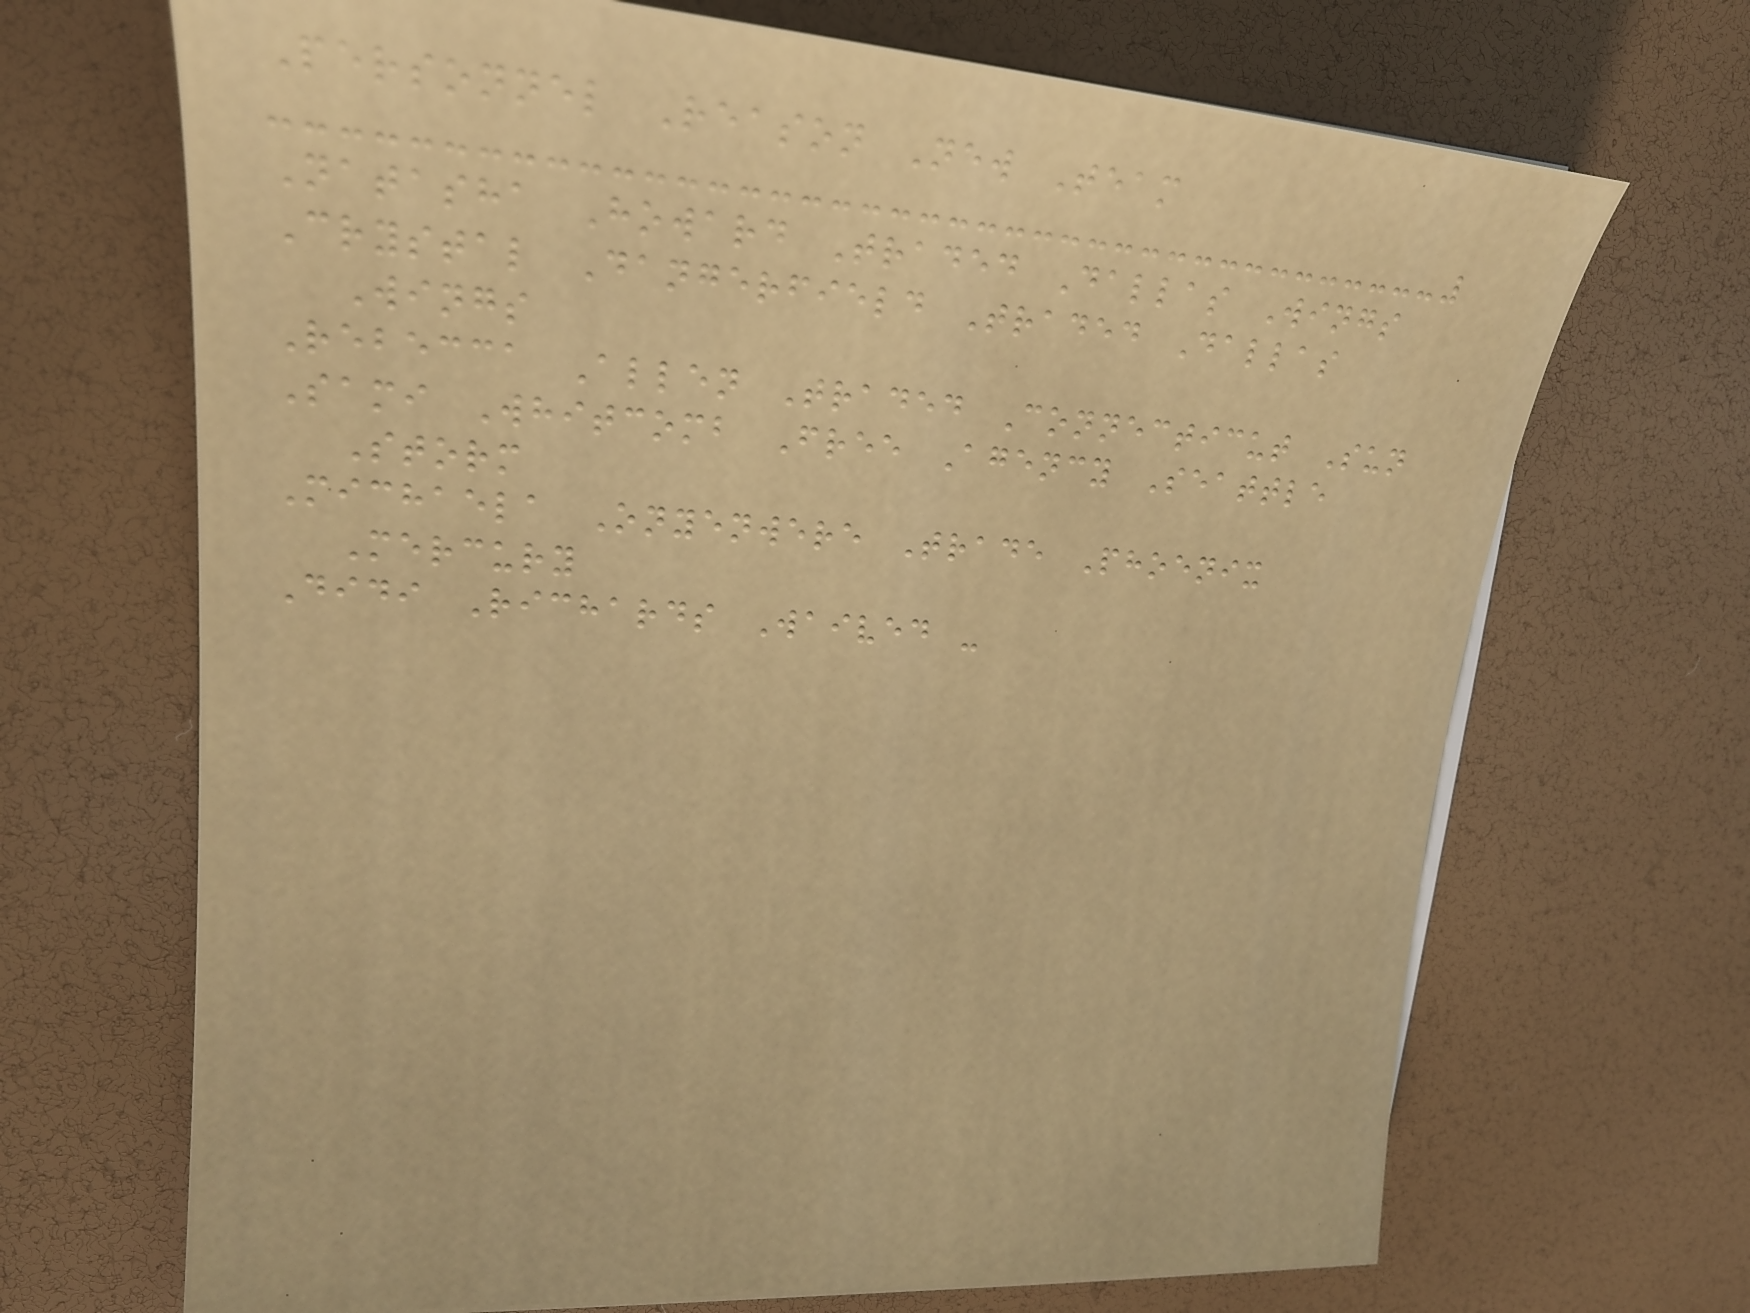Personnel Reason New Team
Natasha Howard Traded Dallas Wings
Crystal Dangerfield Traded Dallas
Wings
Rebecca Allen Traded Connecticut Sun
Sami Whitcomb Free Agency Seattle
Storm
Michaela Onyenwere Trade Phoenix
Mercury
Didi Richards Waived -
